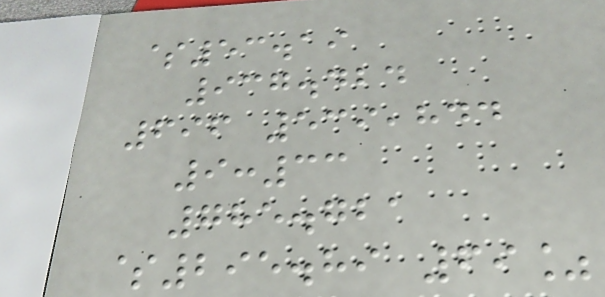$53.19
937.424
696 539,844
9:33
785.721
$295.89 69%
